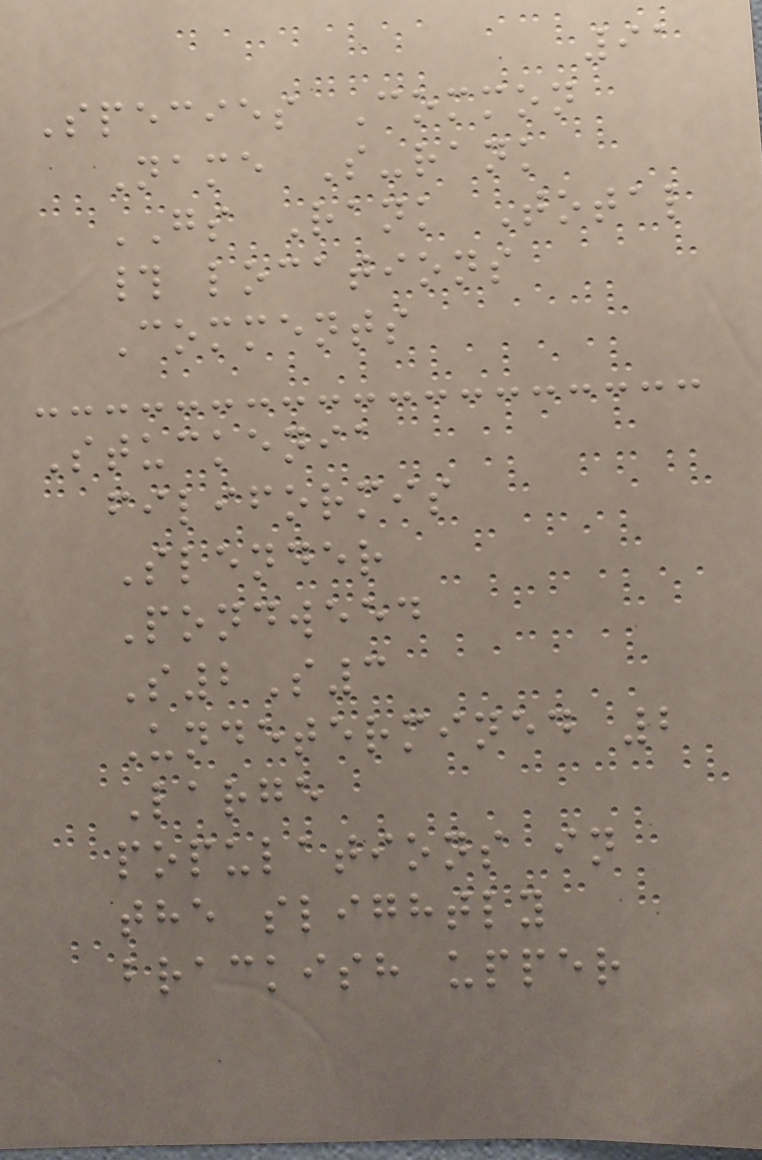91
Species Common
Name S-rank
GS Rank Total
# locations
Comments
Stuckenia
filiformis
Slender
Pondweed
S2S3
Undetermined 2
Large
populations in
the slightly
brackish upper
